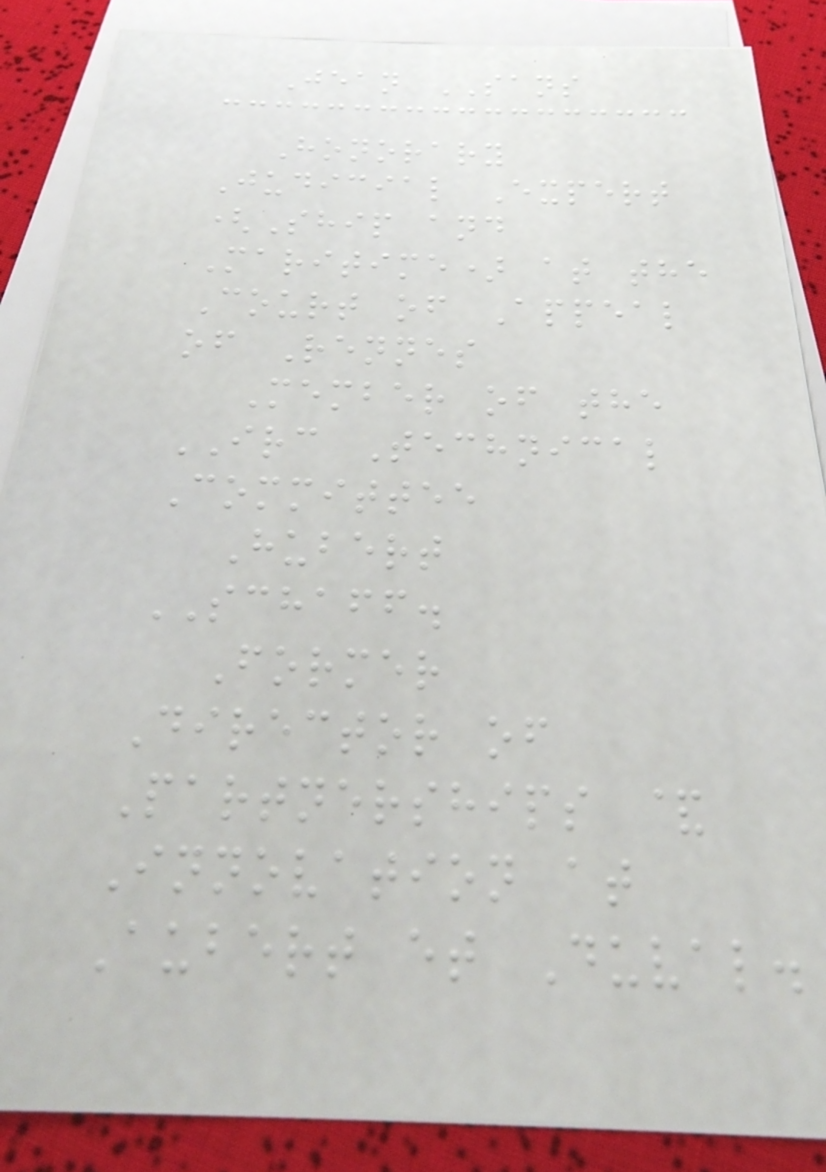Jean SANS
Honorary
Judicial Expert
(Ship and
Maritime) at the
Court of Appeal
of Rennes
Member of the
IRC Technical
Committee
Hubert
SCHAFF.
Former
Director of
Partnerships &
Innovation at
Aubert et Duval.
